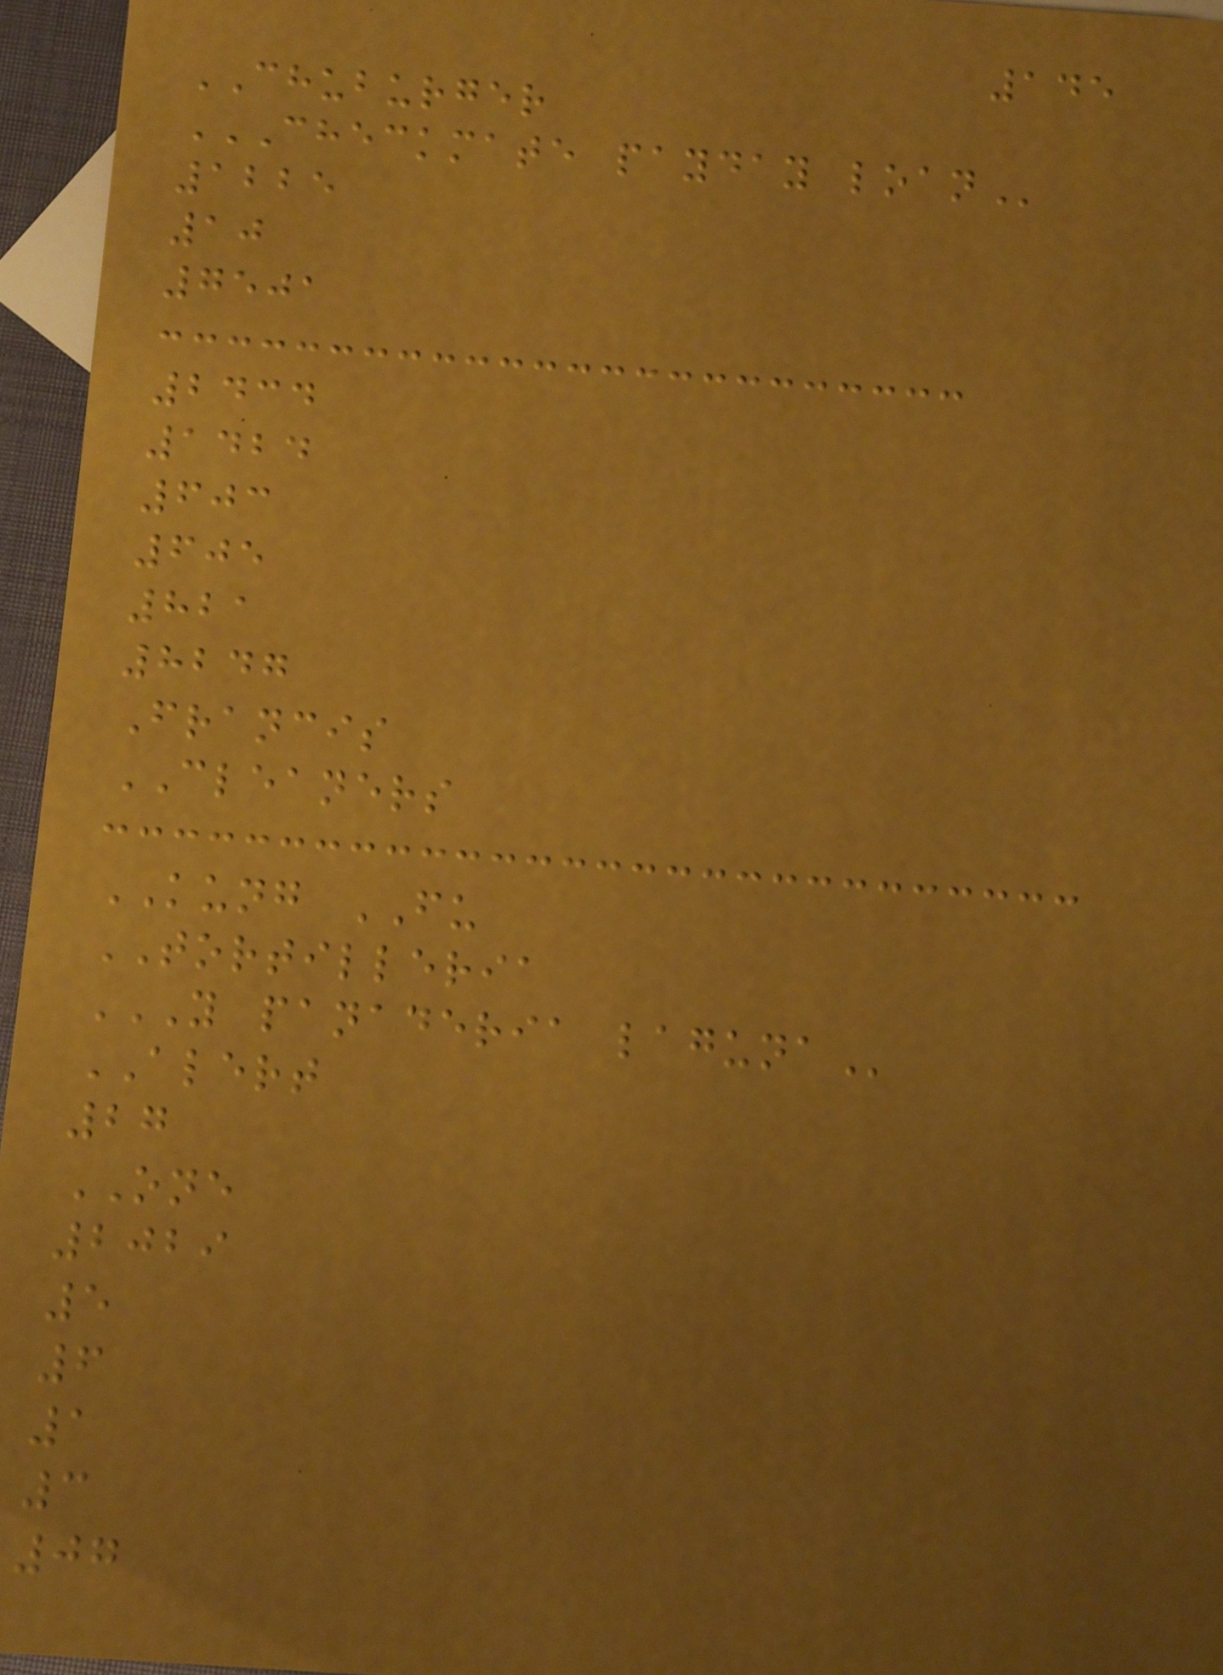145
CHUBURGER
CHECKMATE PAYDAY LOAN
1225
10
7501
2434
1424
603
605
821
8247
Francis
CLEANERS
KUNG FU
TORTILLERIA
Y PANADERIA LAGUNA
ALERT
27
ONE
2029
5
6
1
3
07
